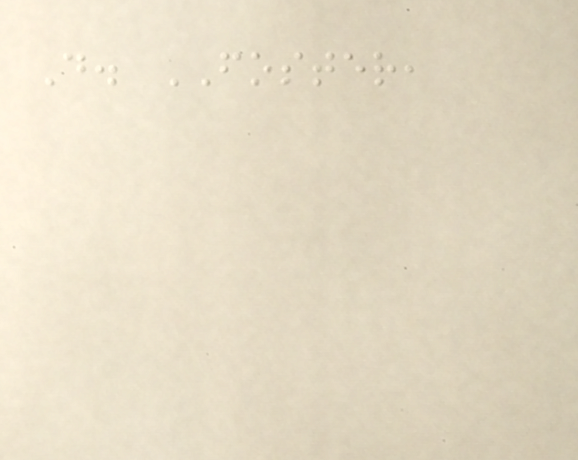D. FOSTER,
